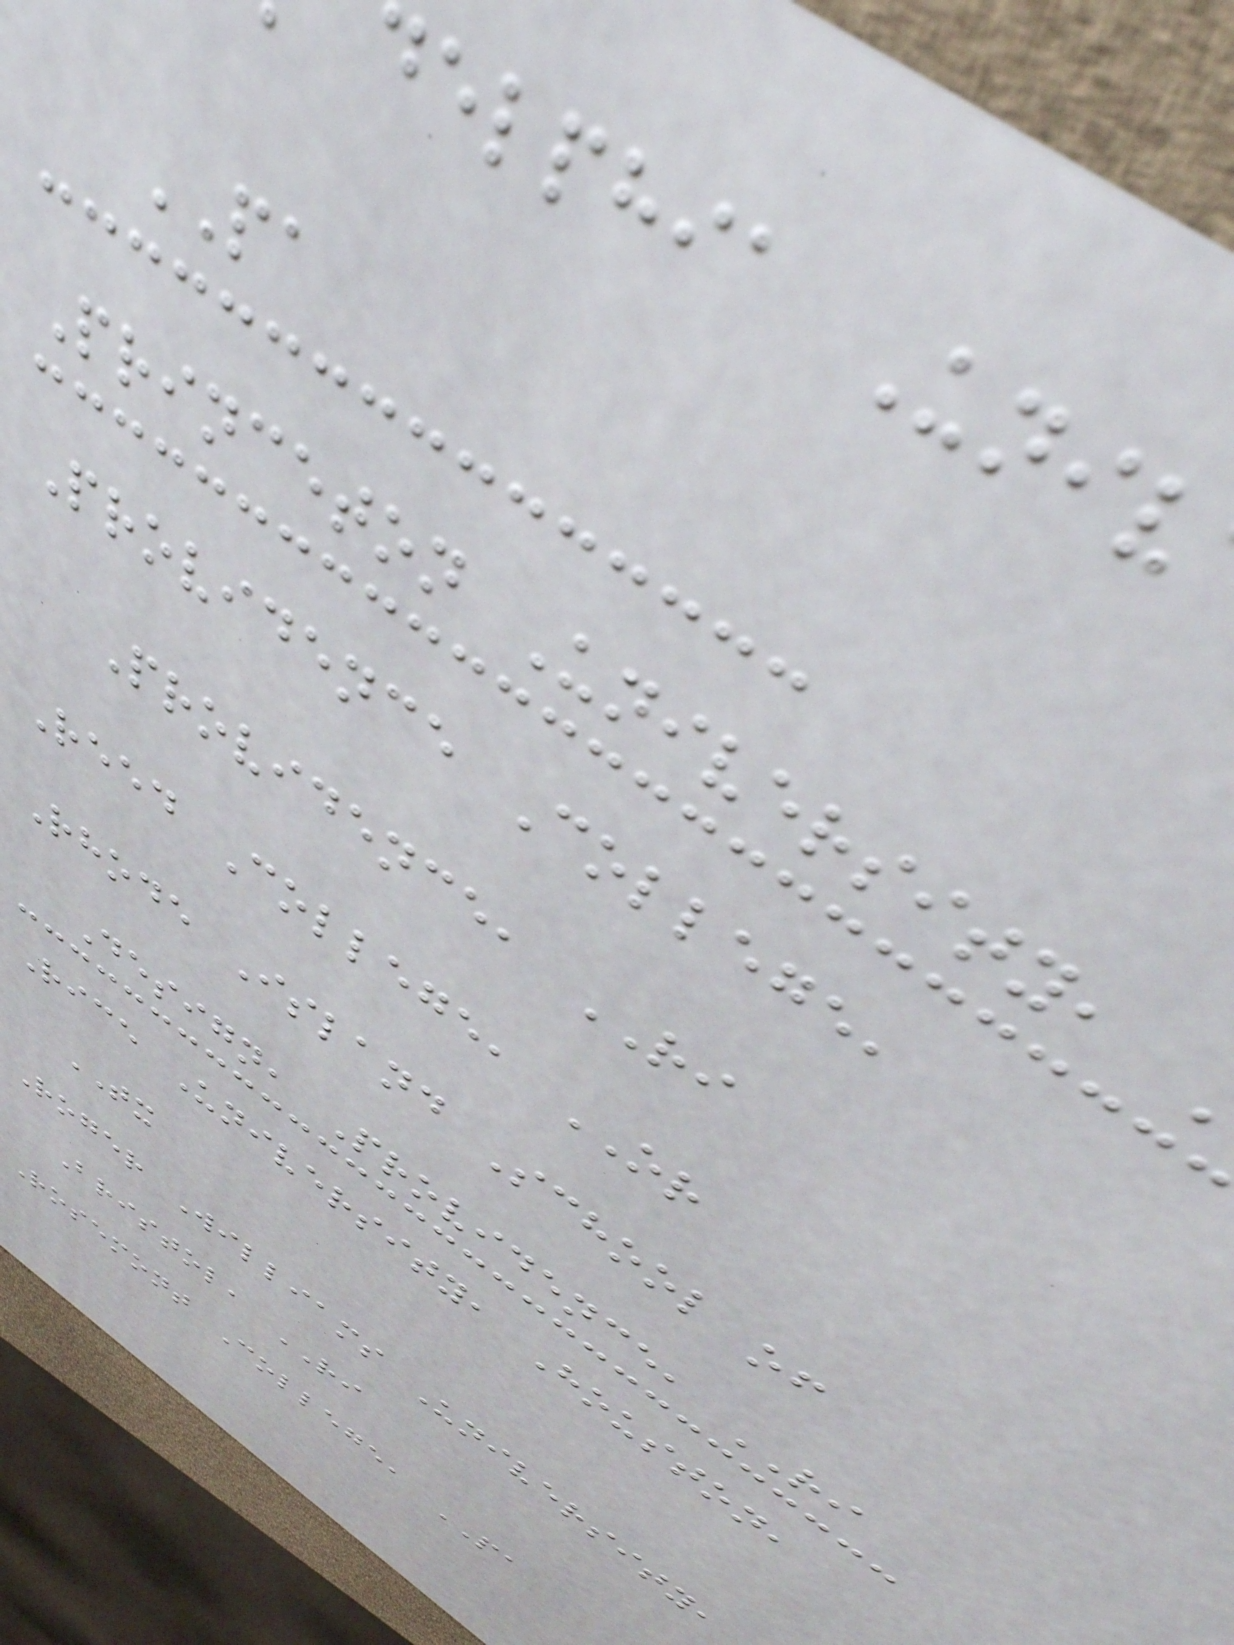delphia Univ
PA
Princeton University,
Providence College,
Providence, RI
Reed College, OR
Rhode Island School of
Design, Providence, RI
Rice University, Houston,
TX
Roger Williams University,
Bristol, RI
Rosemont College, PA
